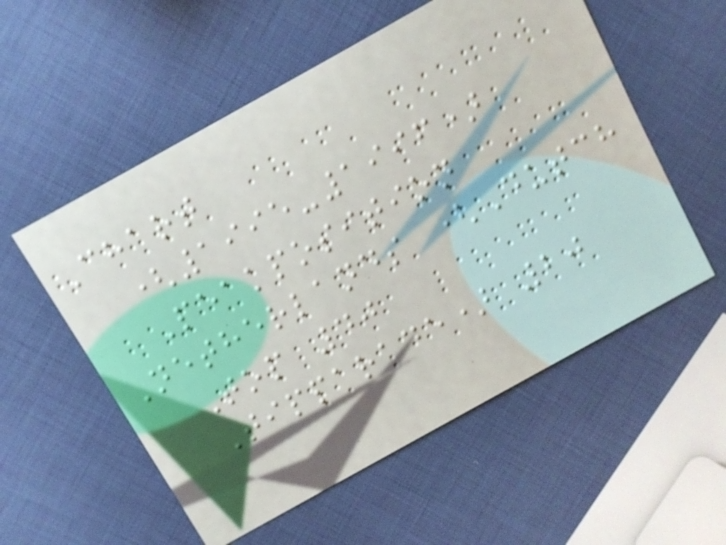Chart
(1995-1996)
Peakposition
Netherlands (Dutch
Top 40
Tipparade) 20
